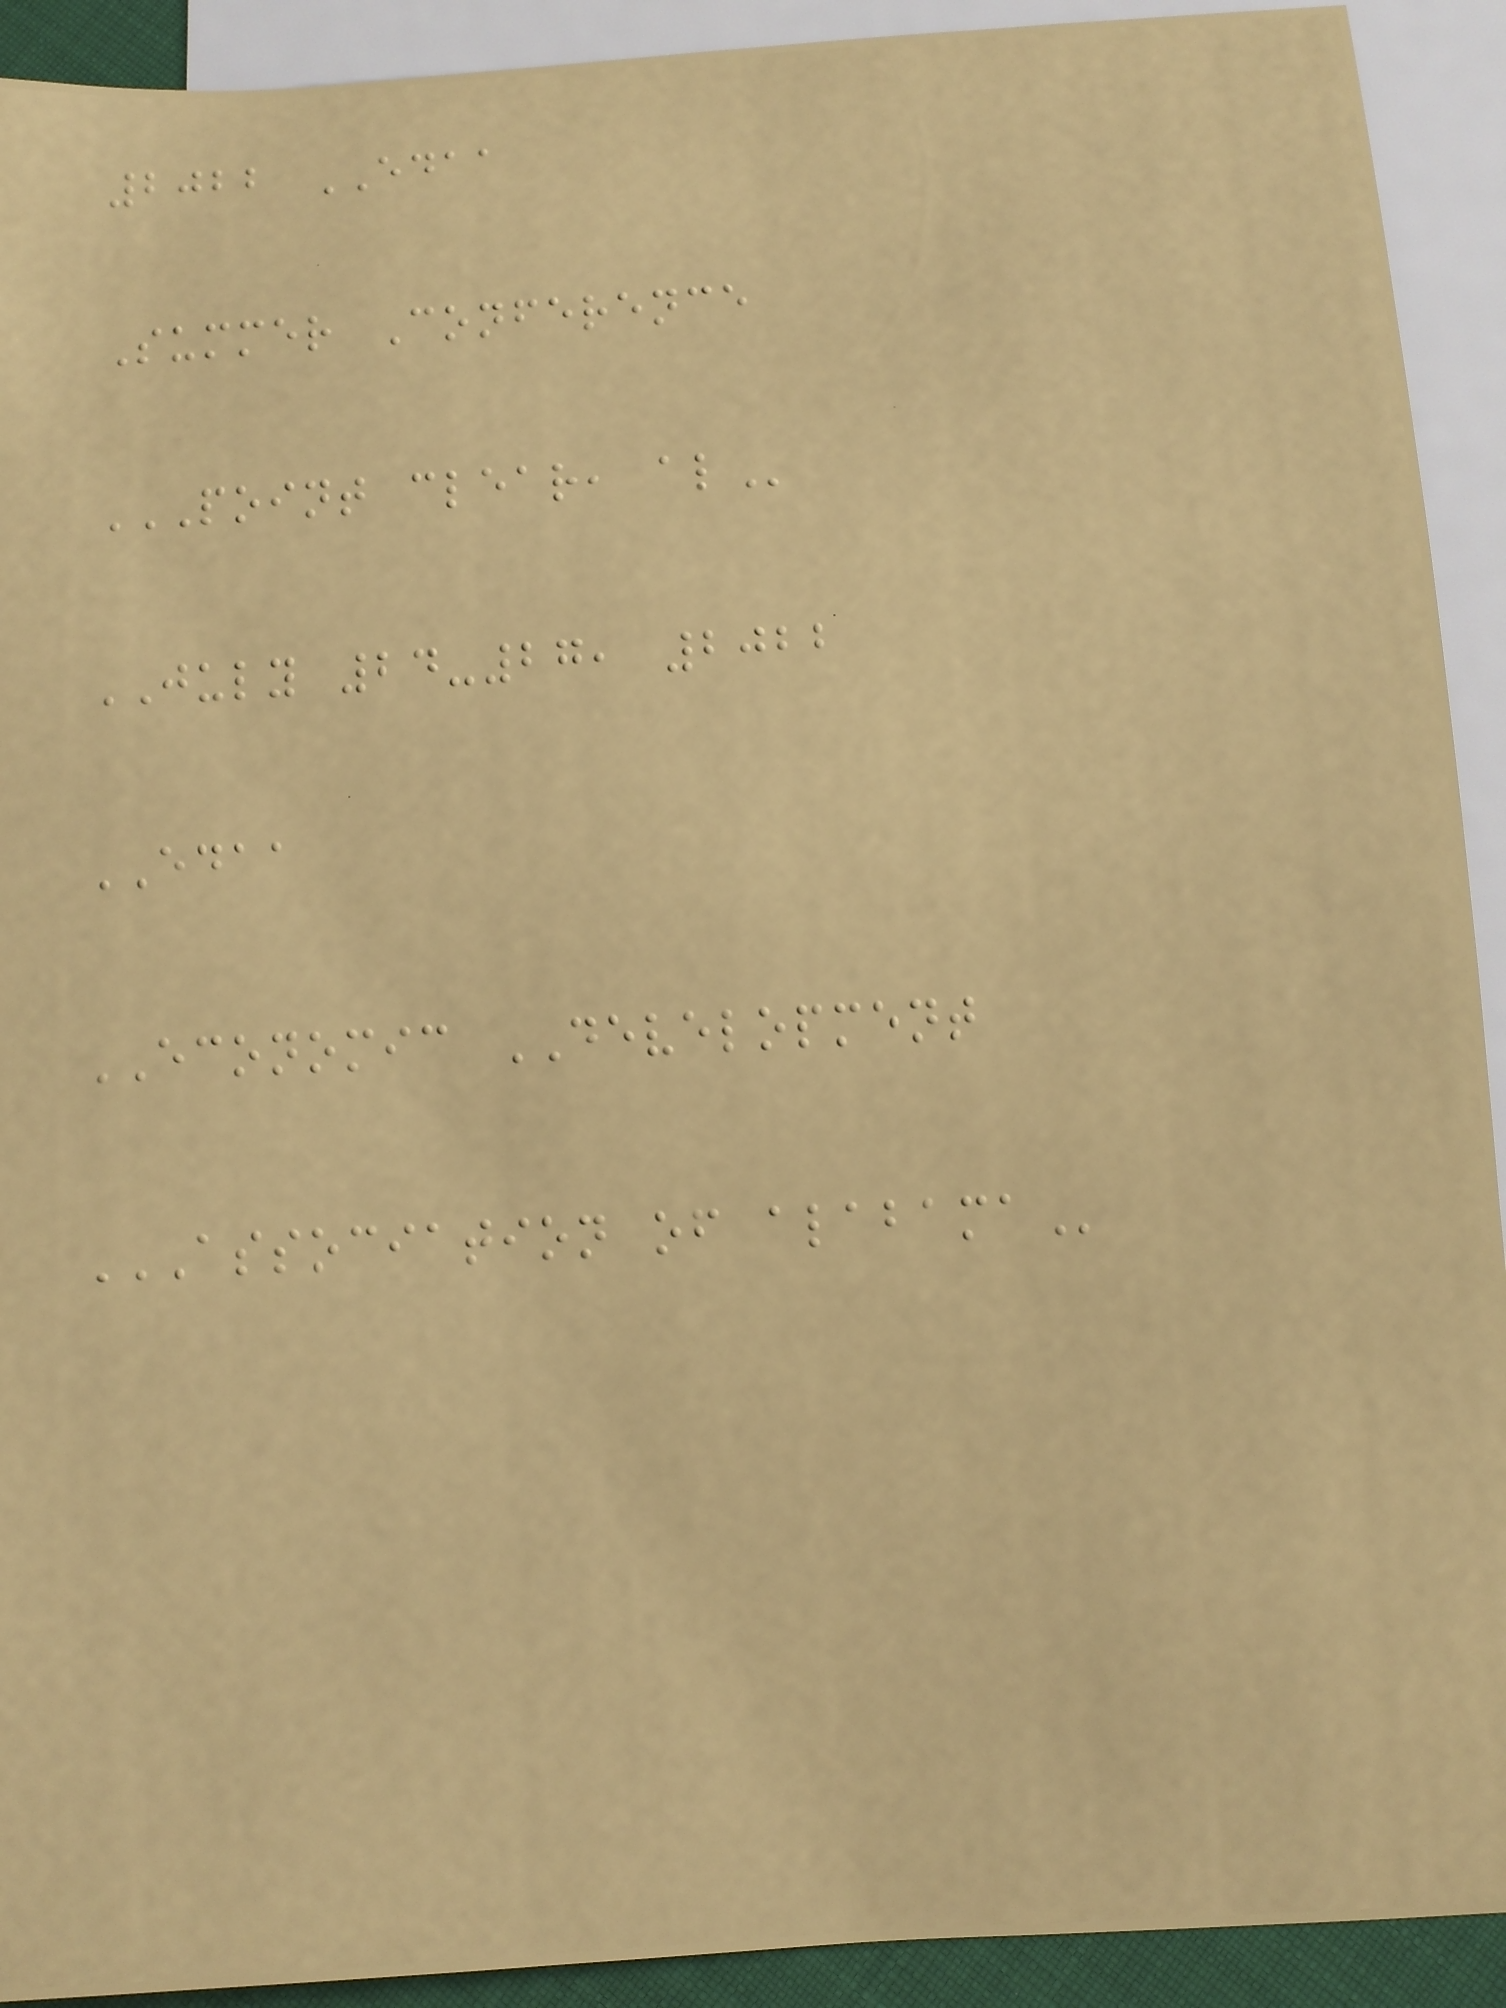2022 EDAA
Summer Conference
POINT CLEAR, AL
JULY 24-27, 2022
EDAA
ECONOMIC DEVELOPMENT
ASSOCIATION OF ALABAMA
